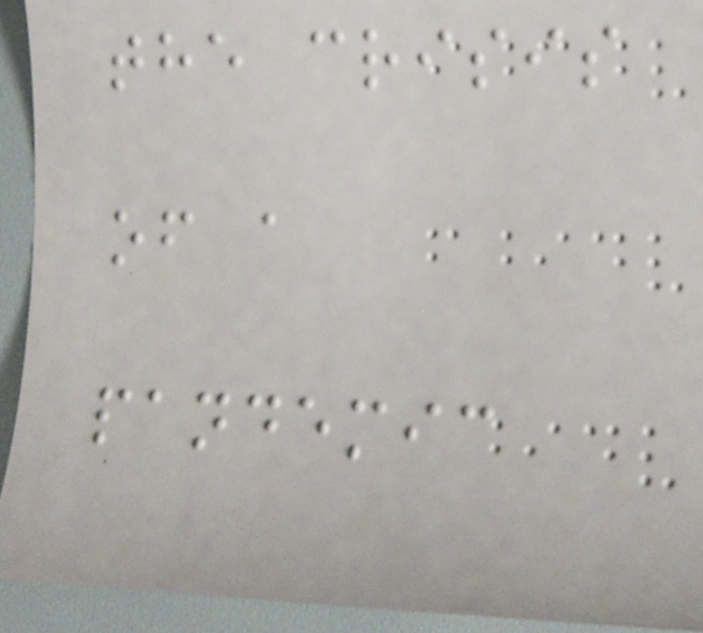the crisis
of a
pandemic
